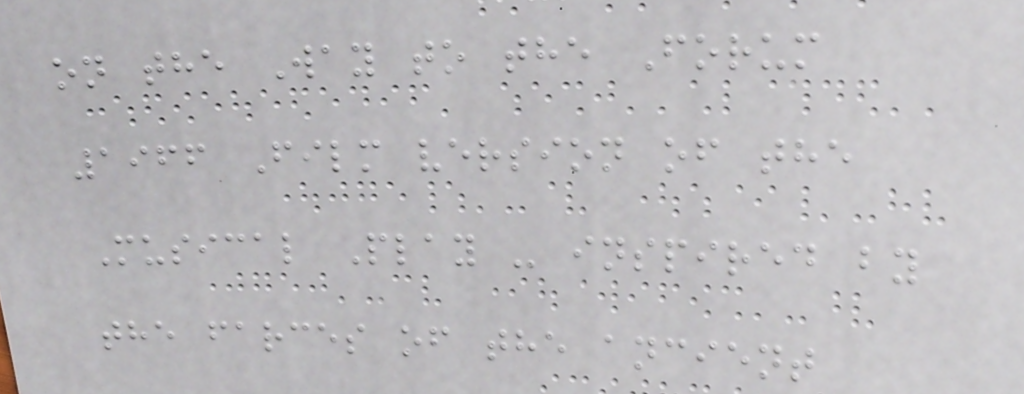on the Way to the Forum
1966 Film version of the
Musical Play - inspired by
the farces of the ancient
